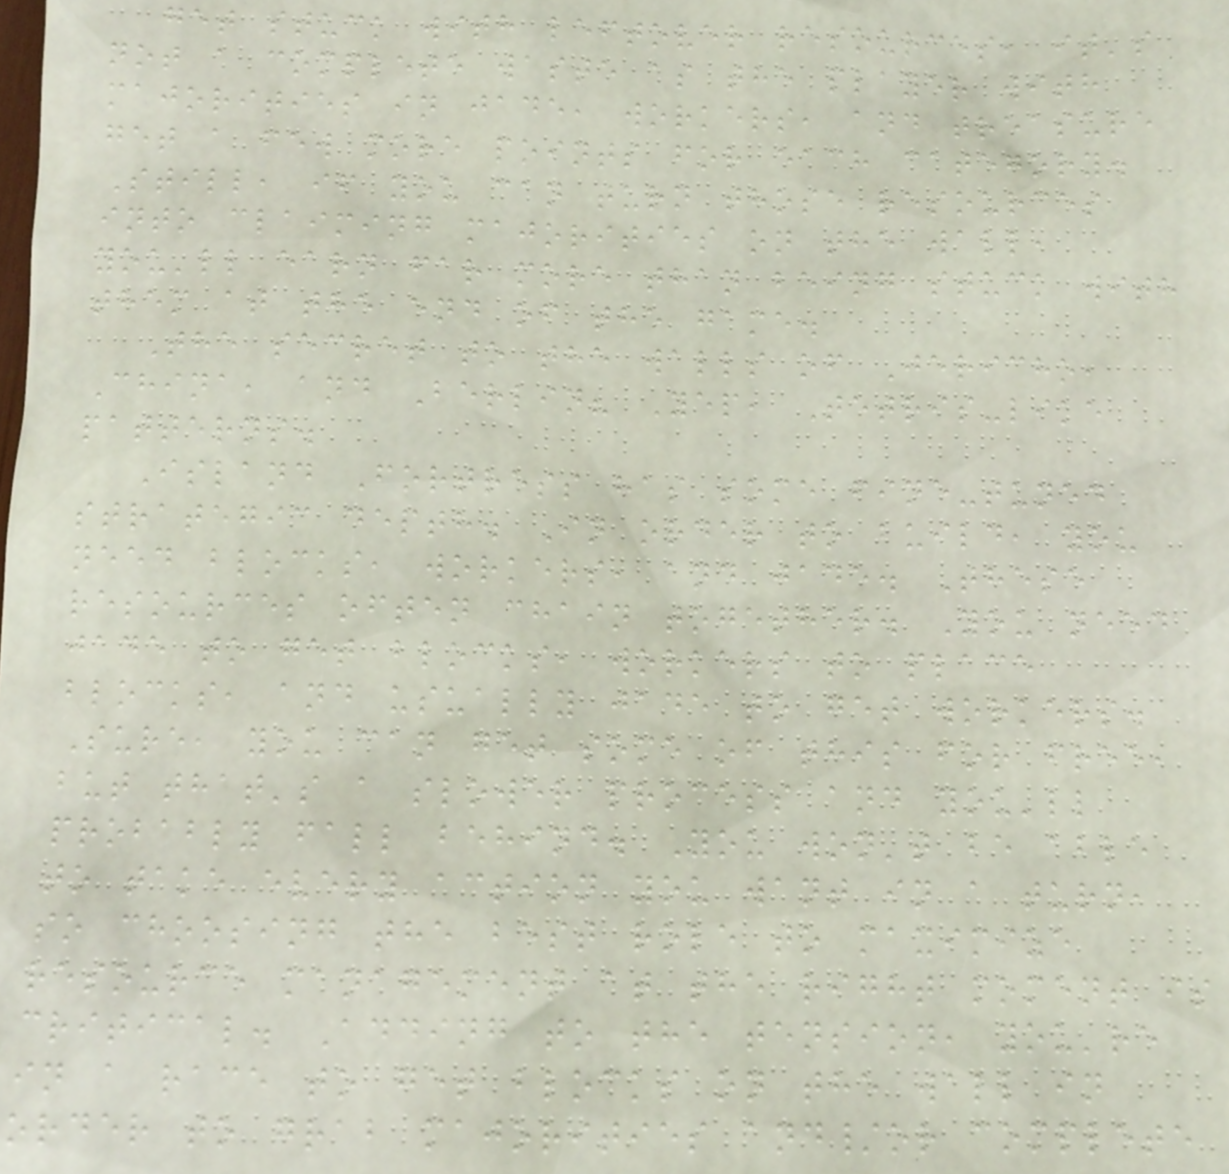get stuck with leftover resources, it's
not a complete waste as the player with
majorities in jade, workers, and treasure
get a few more points for each category.
Still, if you can turn those resources
into claiming majorities on the wall,
you'll earn far more than being stuck with
them at the end of the game.
The secret to the walls of Jericho,
China, and Berlin? Yep, Tetris-like
patterns.
Island Fortress has some fine-tuned
strategic depth. In order to build, you
need blocks, workers, and jade. These
resources often chain together. You need
jade to get blocks, workers to place
blocks, and usually jade to get workers.
Sure, you can get some of this for free,
but that's a slower process and you'll
probably fall behind. You won't be able
to take every action you want in a turn,
so choosing the best role to maximize
resource management at the right moment is
critical. Adding to the tension, you're
in a race to get blocks on the wall in
order to grab majorities and/or complete
